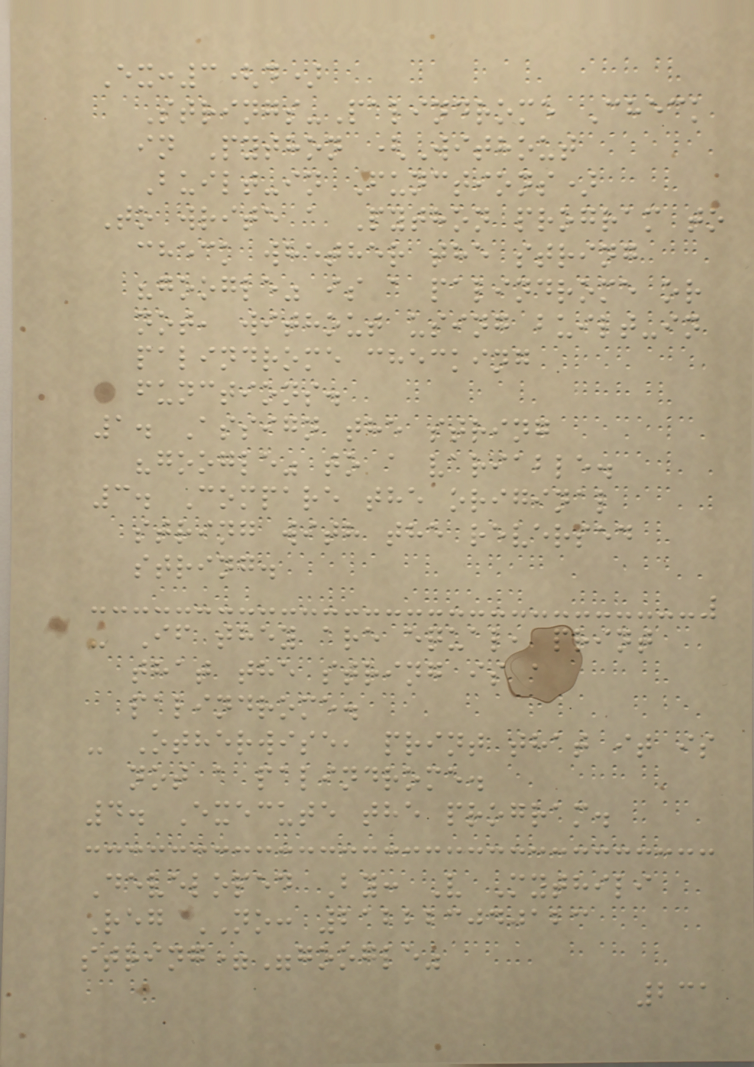Ex:3(d)
Strings-Palindrome Check
in Python (Without
Built-in Functions)
To write a Python program to
check whether the string
"google" is a palindrome or
not, without using built-in
palindrome checking
functions.
1. Assign the string
"google" to a variable.
3. Compare the original
string with the reversed
string.
- If they are equal, print
that the string is a
palindrome.
- Otherwise, print that it is
not a palindrome.
4. Execute the program.
Developed By: V Mythili
Reg NO: 212223040123
string="google"
231
